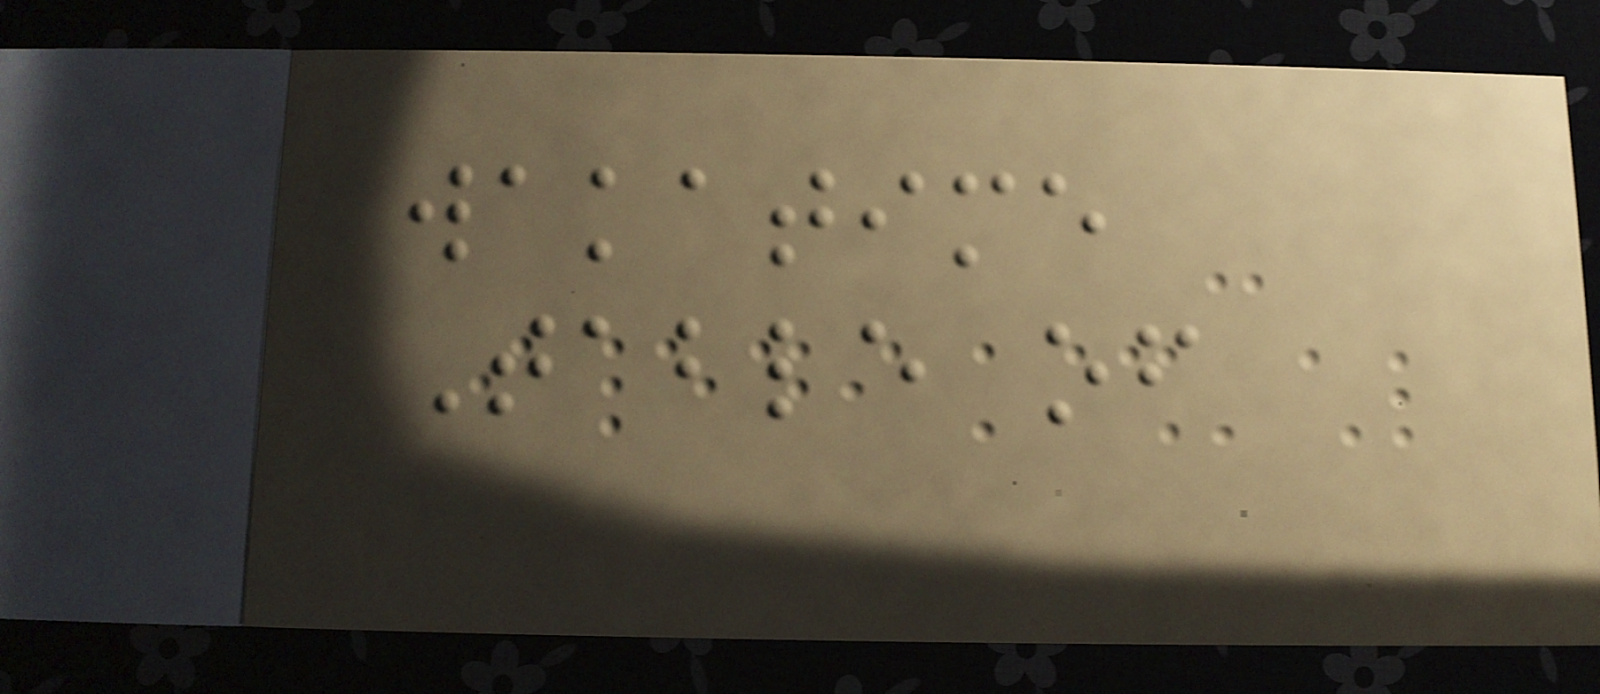wakatime
Table of
